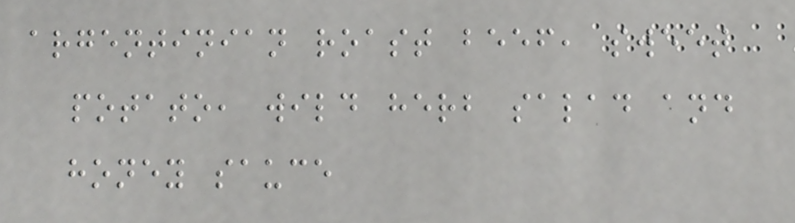argentinian roast beef, sweet
potato, wild herb salad and
honey sauce
